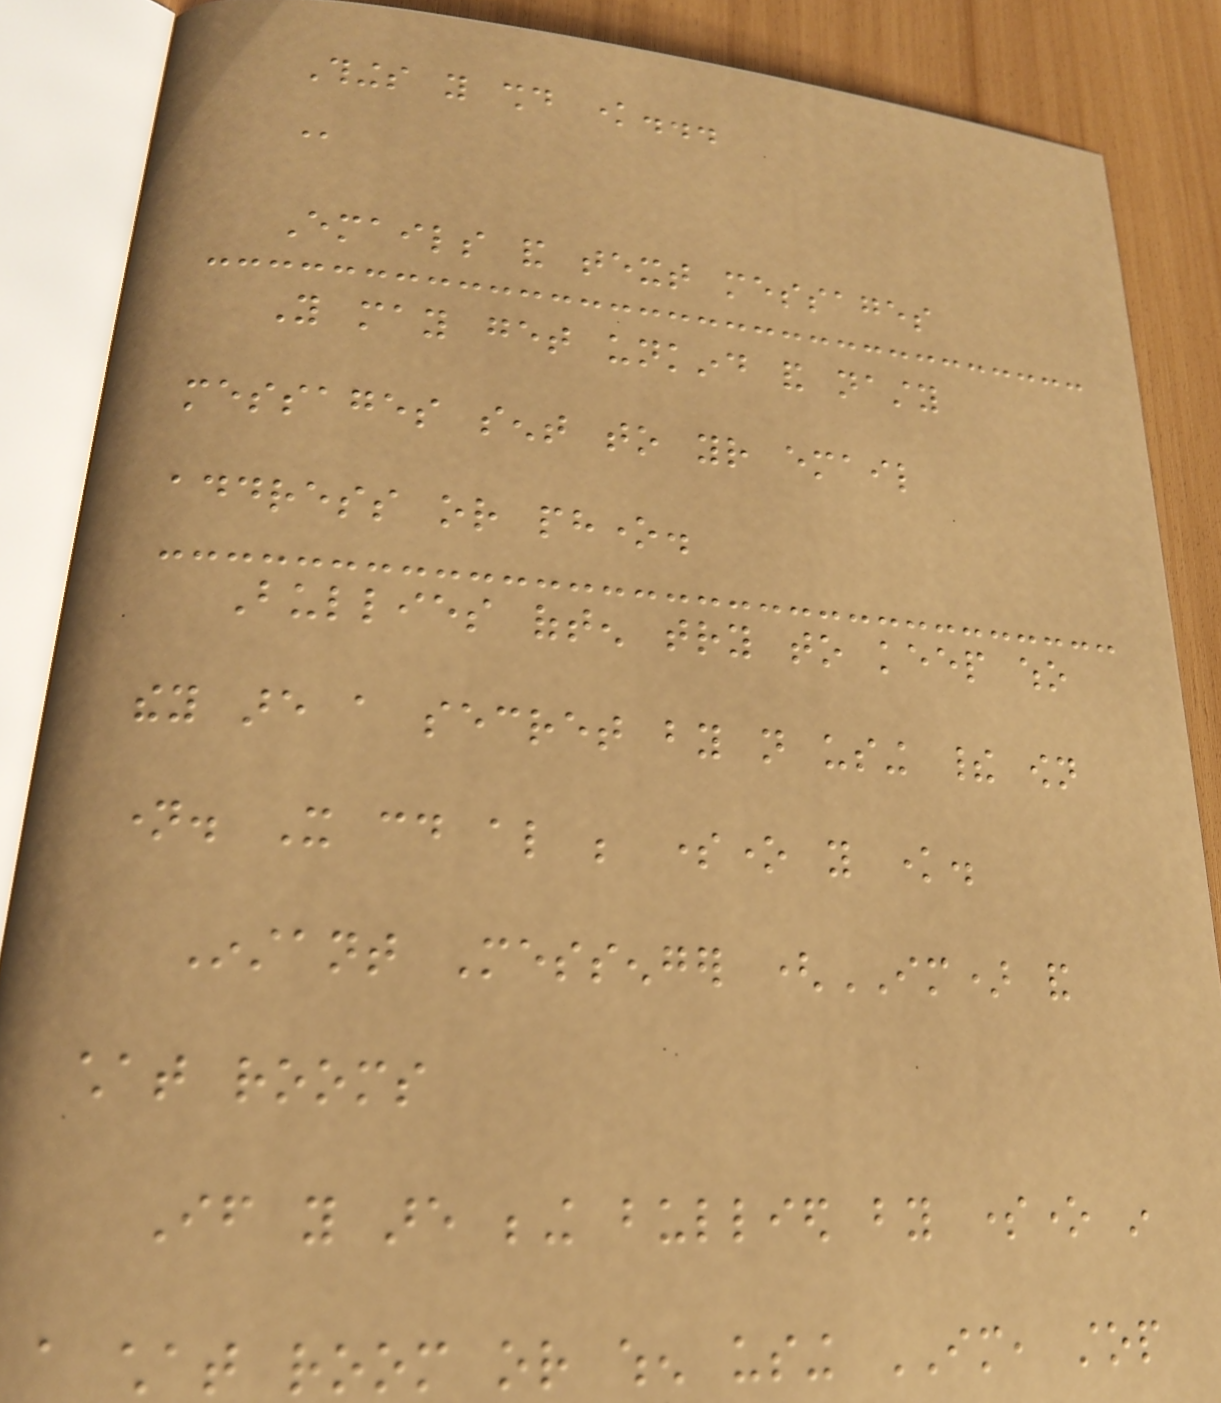Things you should know...
@
Emails and text messages
You may get unkind and nasty
messages sent to your email
address or phone.
Bullies often try to keep who
they are a secret by not using their own
name. It could also be someone you know.
Instant Messenger (IM) and
chat rooms
If you are being bullied by someone in
a chat room or when using IM, stop
